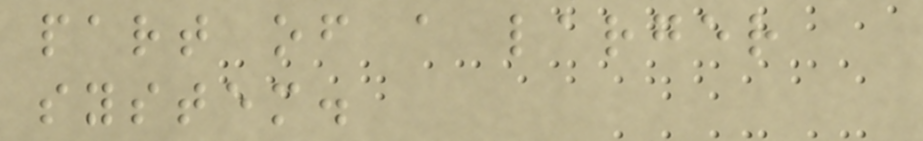part of a larger
system.
